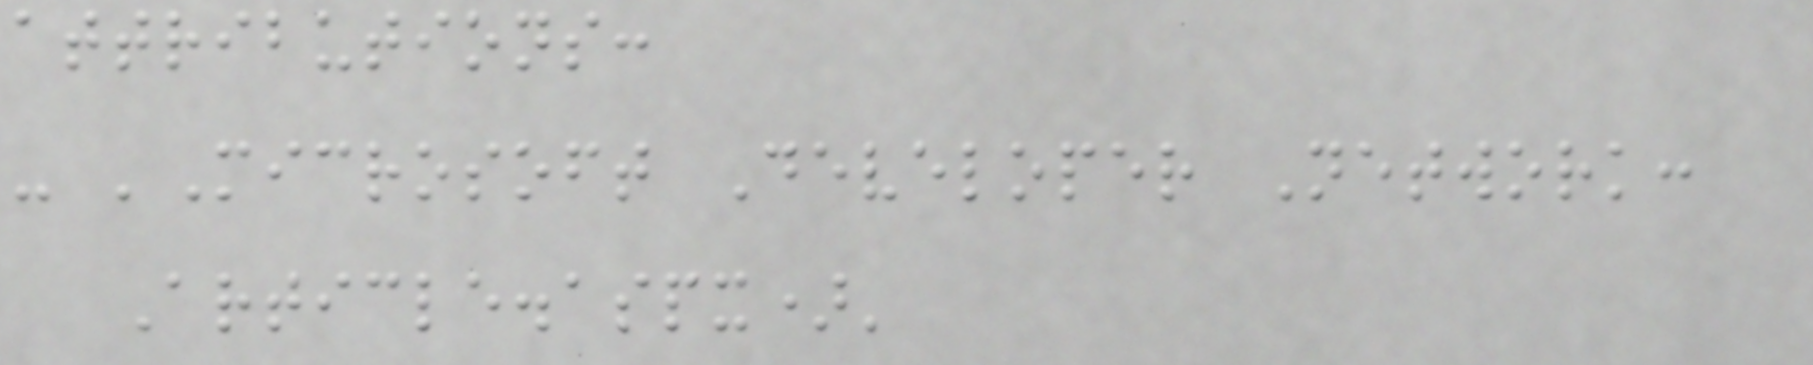attributions:
- 'Microsoft Developer Network:
Article.aspx)'
